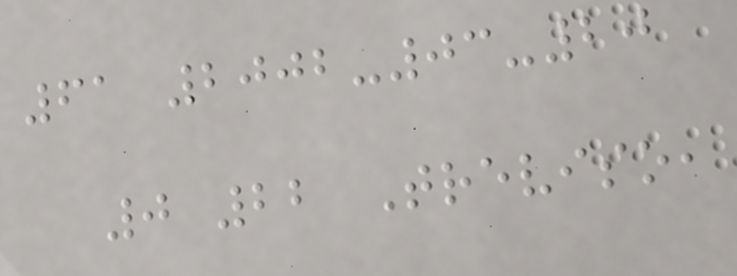61 2002-03-20
0 22 Treviso,
